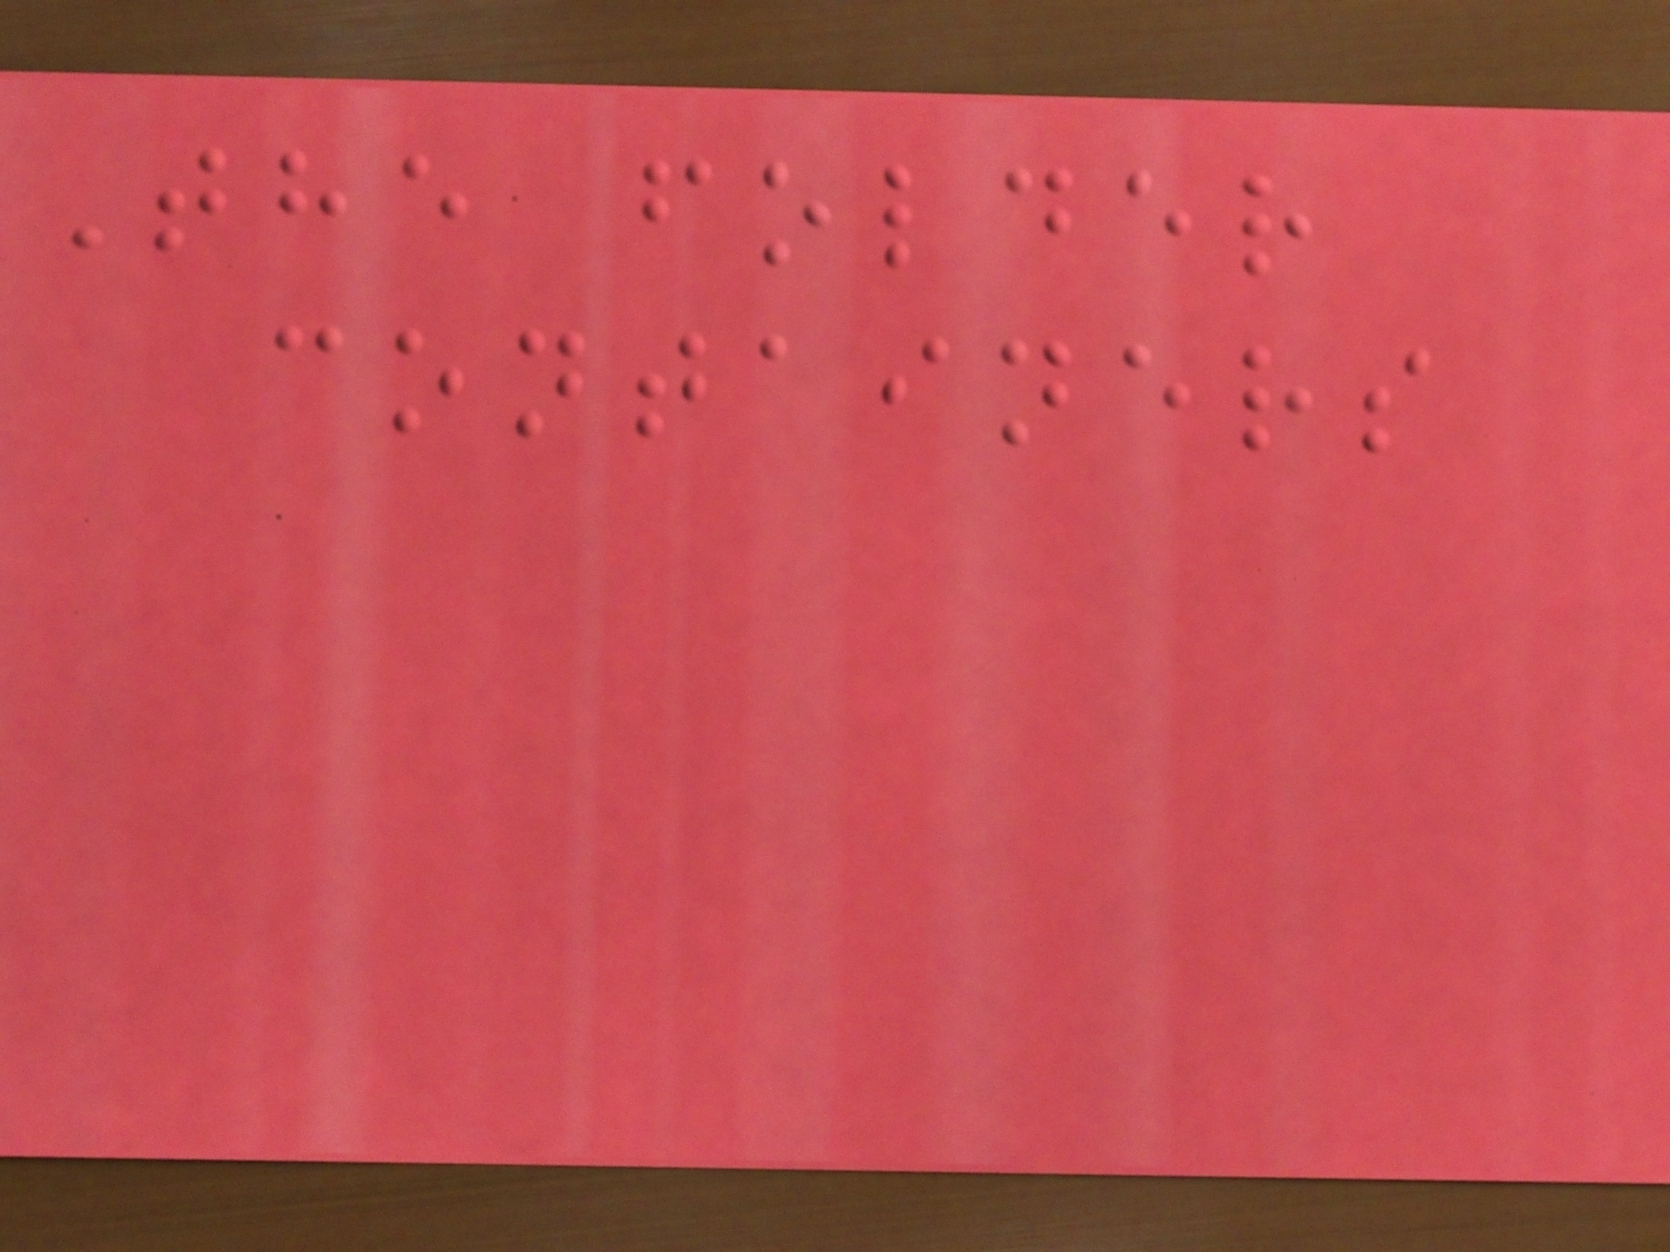The folder
containers
